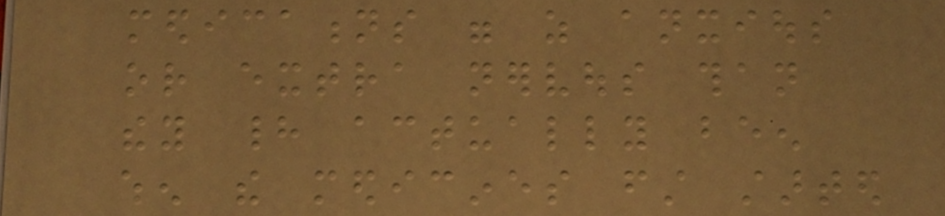medications were as anxious
or extra nervous than
they had actually been
when the medicines first started
